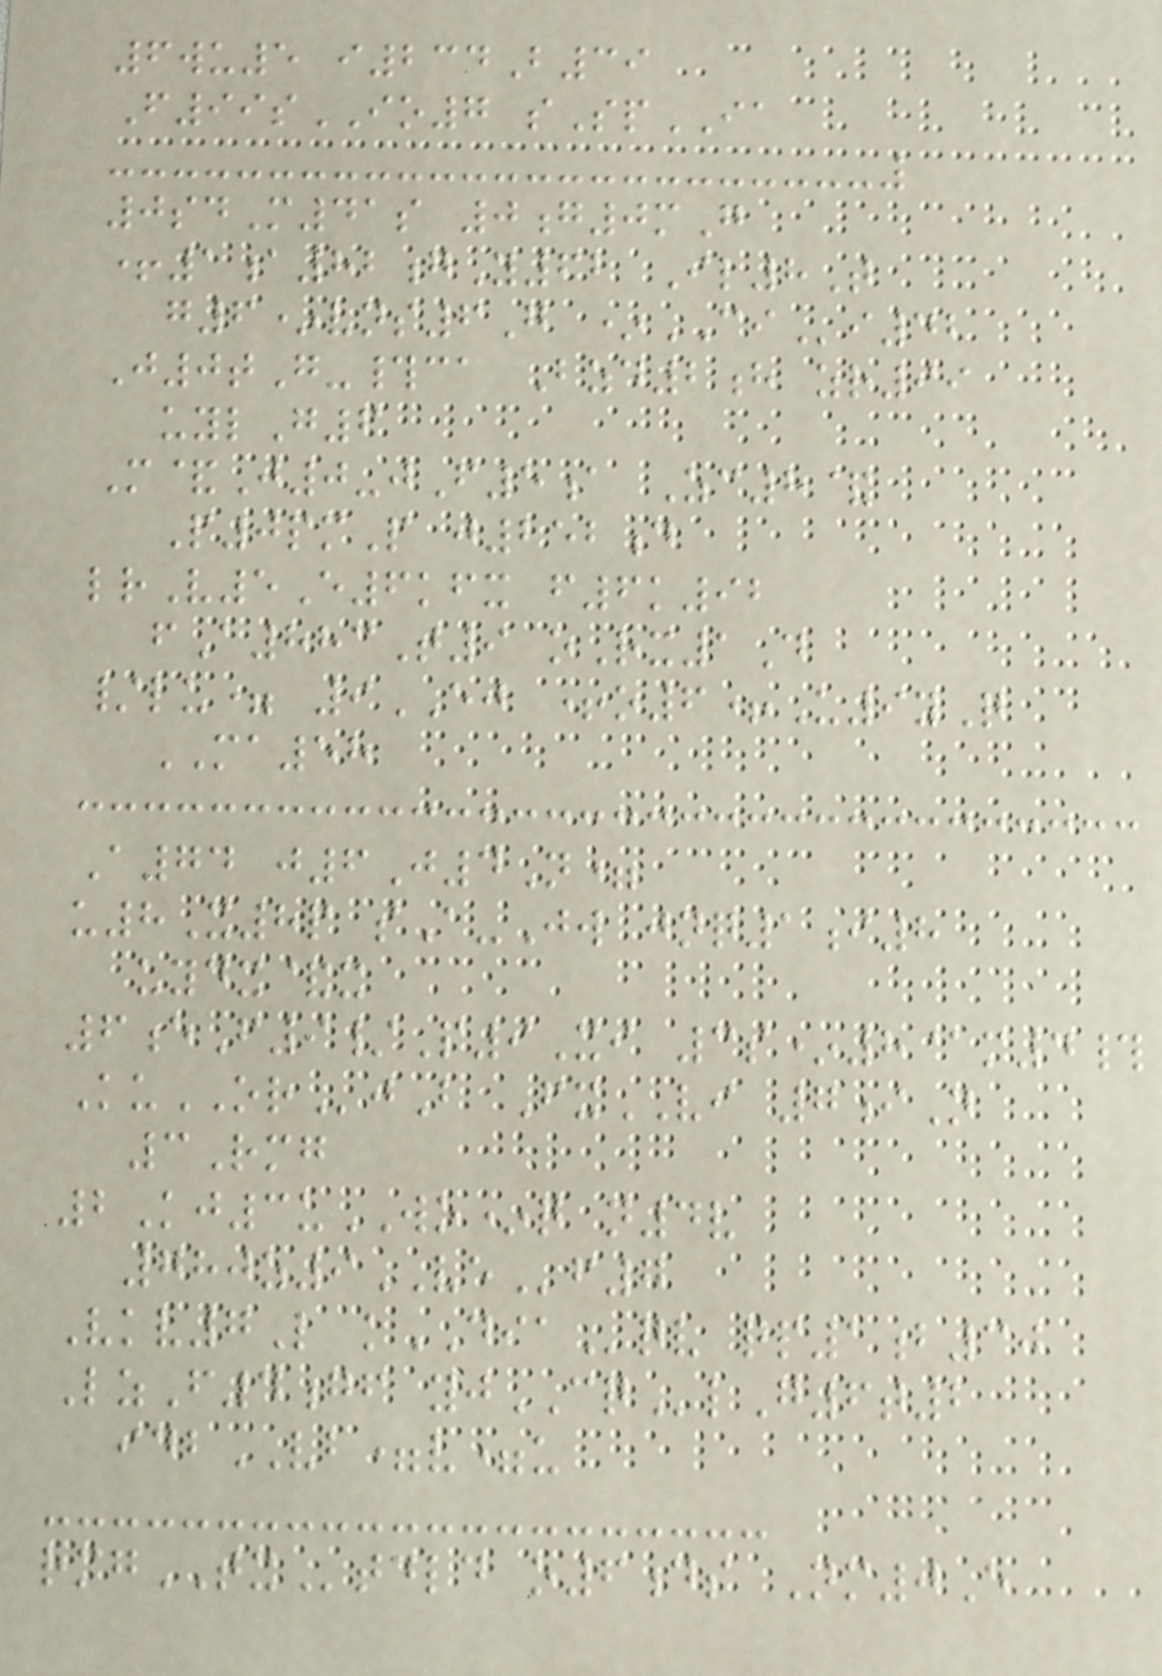6wu5 i234B39
F99sIO7 sSpIA
0sdM41s 0g0mG
+1a82gY62 Il8T
g6*vns6G *CIi42
J0tG-#ca Bzd2h zr99
uylG6
M&J0-jF5a Zc8&
P0pmP j252d
lrV5E6kfx f6k92
fA883T9 oRx1D
/lu= 9EJ +o6+U9yQ
MA58
A74 j6J4N=
u8X8p sA-Jw jnq1i8
uydx&x
6eF9/P9Xi 3s*8@m4#
KuORjB FxVI 7iN
3Rmg
2Kj3uWO*q n4v
780z9VEf7
Vkv7L kDIAqv qp1b30
LzF4gf yjCQlG6t2
idbVB=v=u
rmgTXtdld o6ds Nm0E
